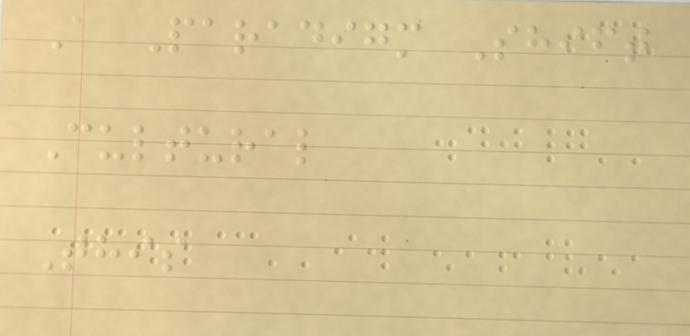A Paradigm Shift
Cultural
This
